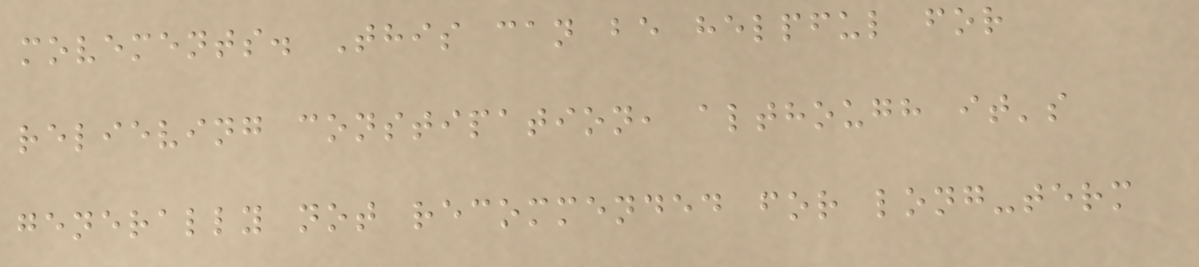movements. This can be helpful for
relieving constipation, although it's
generally not recommended for long-term
